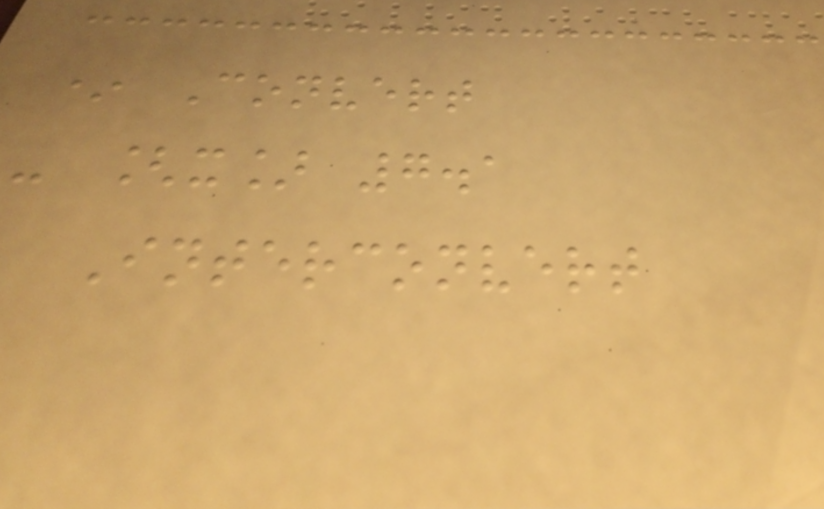* Convert
- [x] 7.1
Interconvert
